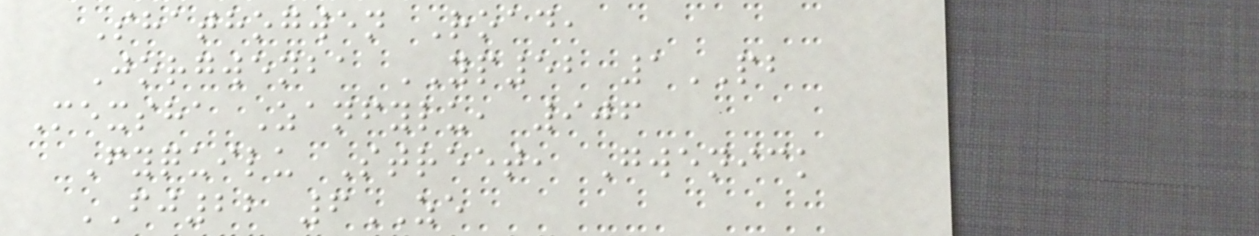Shathogwen Road,
Jorgwenba YP52 1PB
Mexsha Zanfylu, 906
Fyquilu Street, Gwenick
FJ22 6ZE
